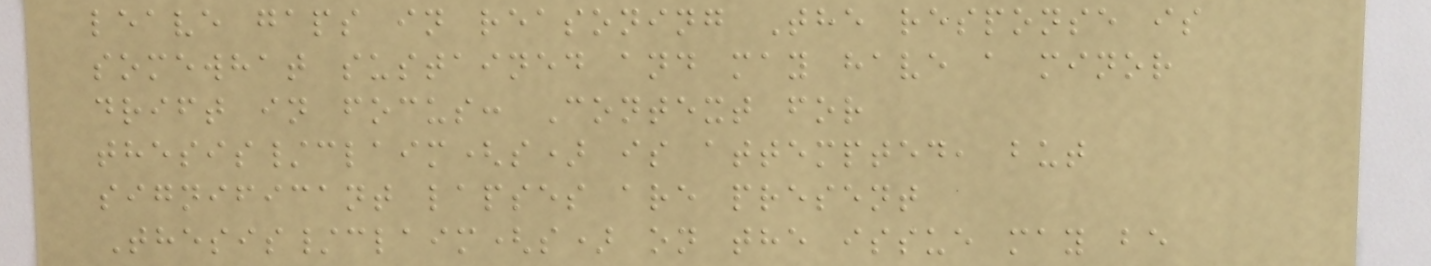leave gaps in reasoning The response is
somewhat sustained and may have a minor
drift in focus: Context for
thesis/claim(s) is attempted, but
significant lapses are present
Thesis/claim(s) on the issue may be
